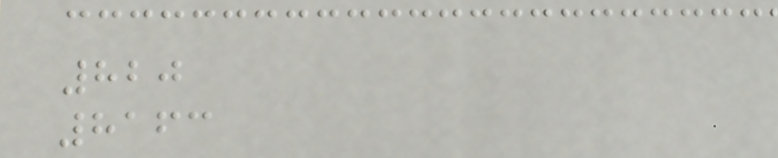820
8163
